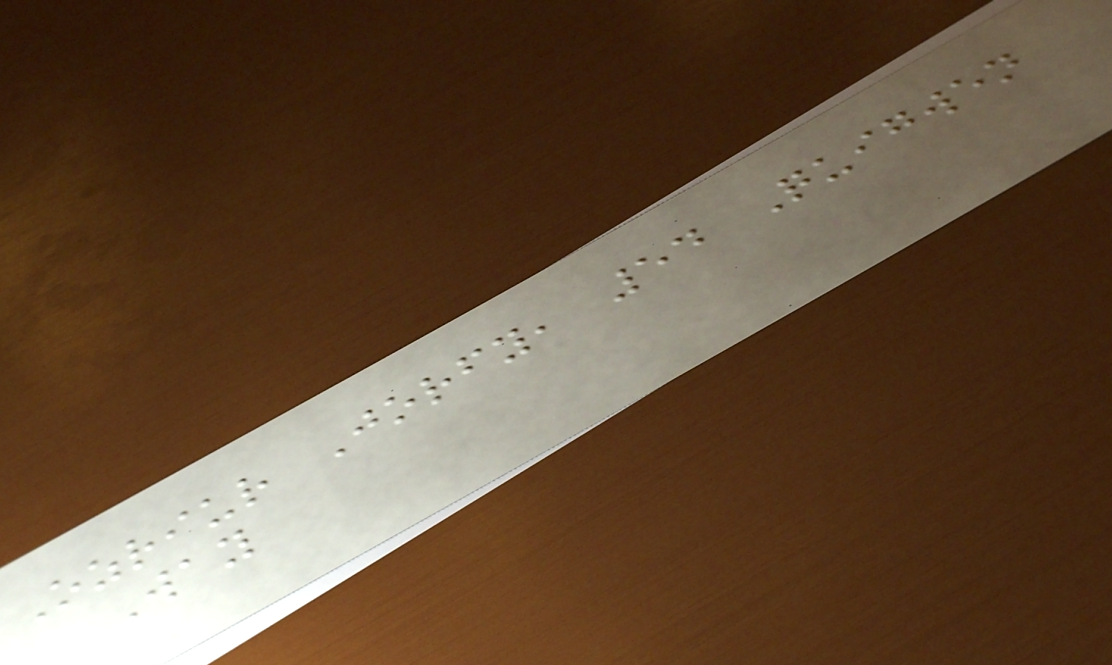Ozriur Jorfy, 54 Quigwen
Way
